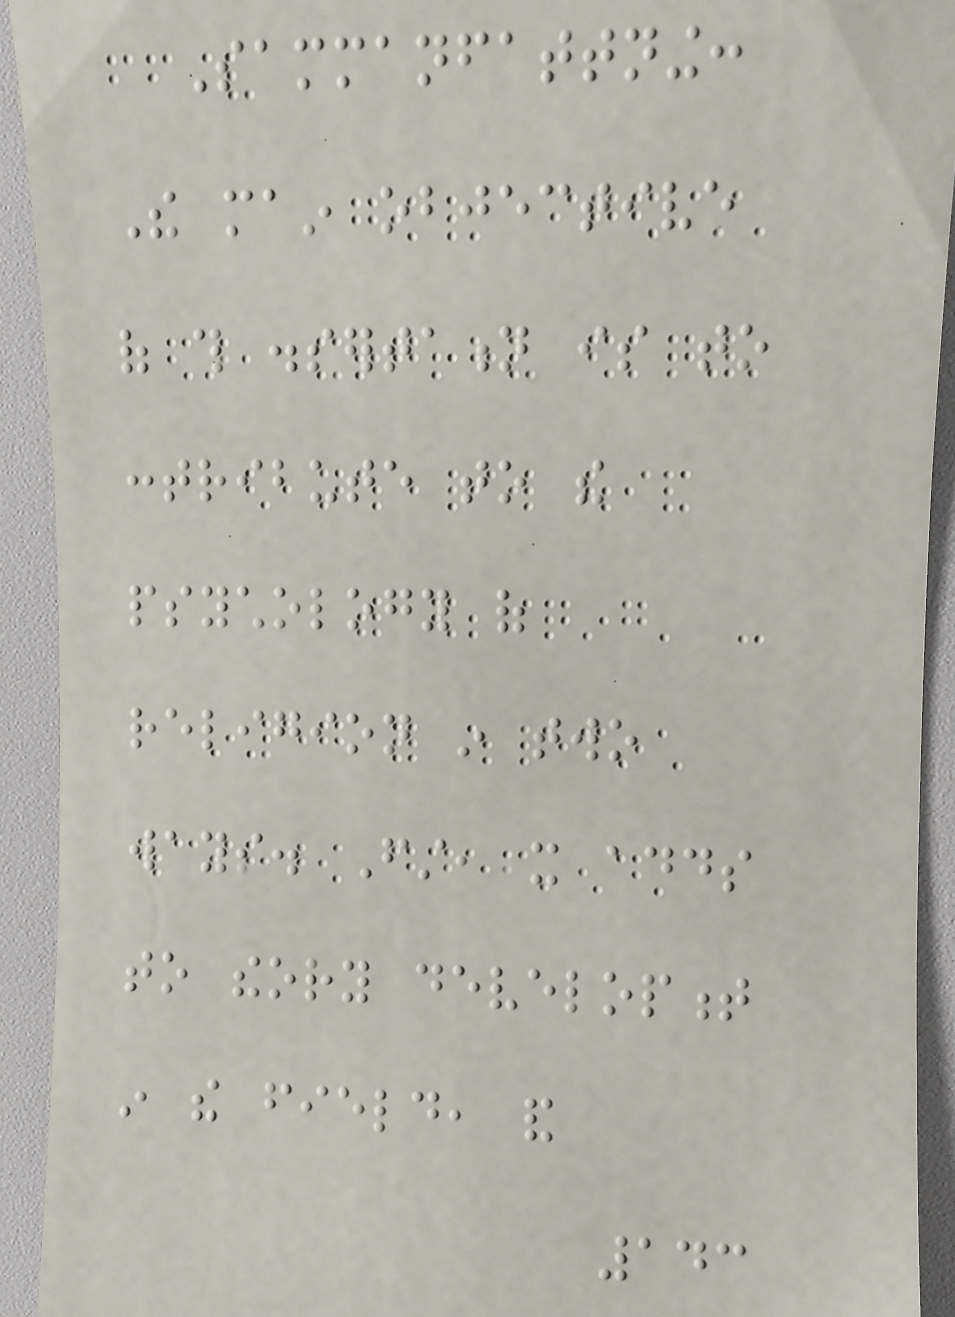Sammanfattning:
The main objective
of this dissertation is to
contribute to the
psychology of
religion in two
ways. First, it adds
to theory development
in the field, and
143
